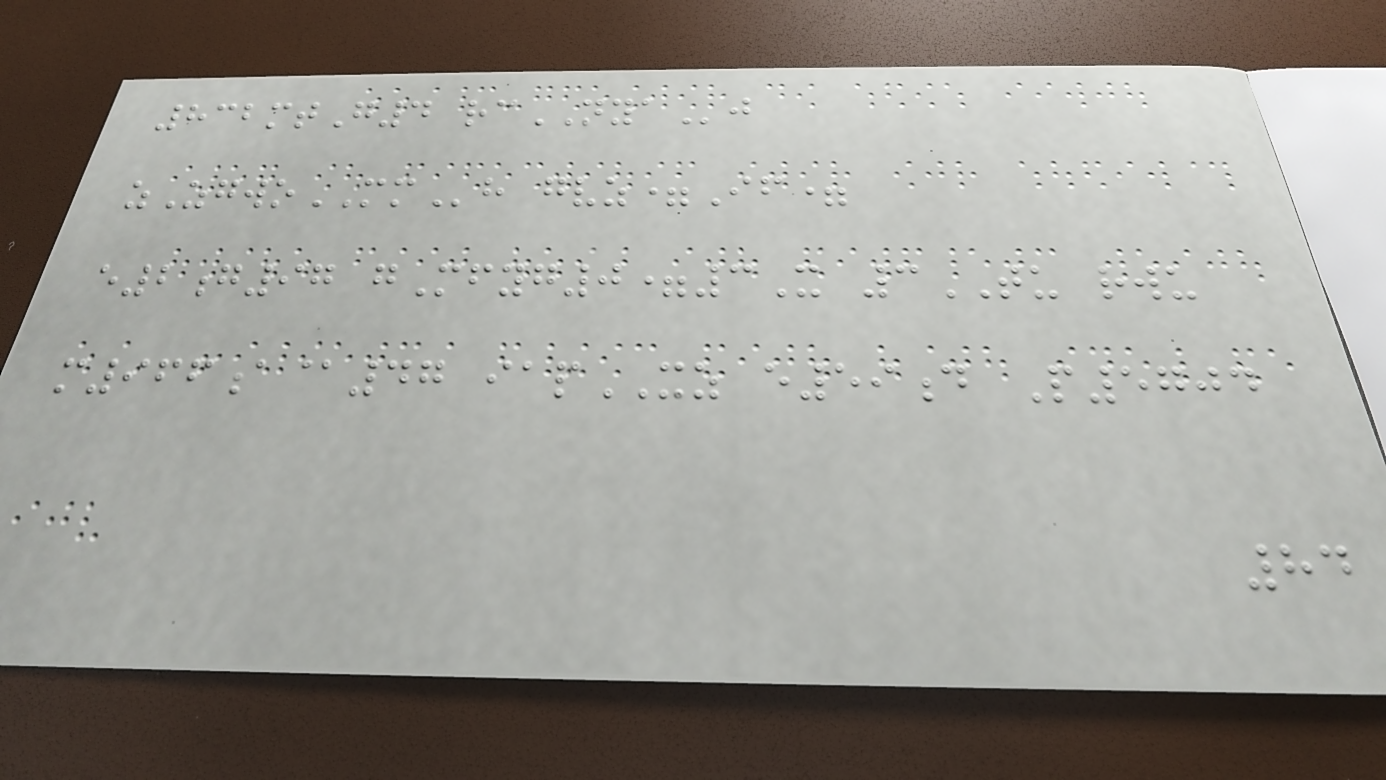832mtG4 rcNYAj
zZgwoMMh gvz=If=
e2g97 gMfyg0=3X 3TU rwu
m966a@47 iapXZ e59d P5704
84
